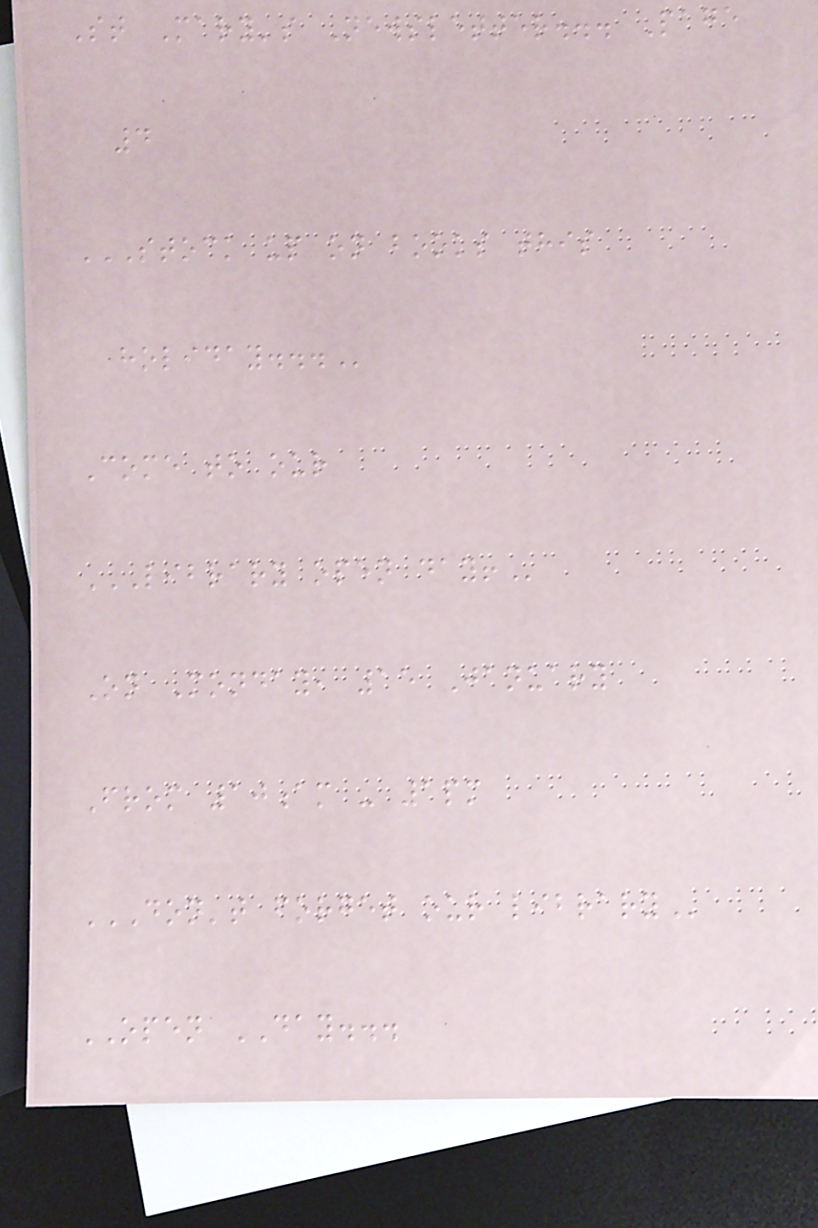St Mary's Newsletter... Page
4
STOCK UP ON BOOKS THIS
HOLIDAY...
Come to our
LIBRARY OPEN DAY!
On Monday, 15 January
From 10am - 1pm
DON'T FORGET OUR LIBRARY
OPEN DAY...
